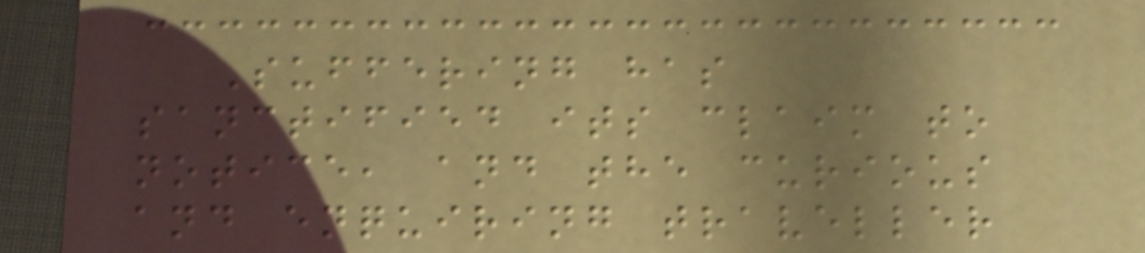Suffering has
sanctified its claim to
notice, and the curious
and enquiring traveller
